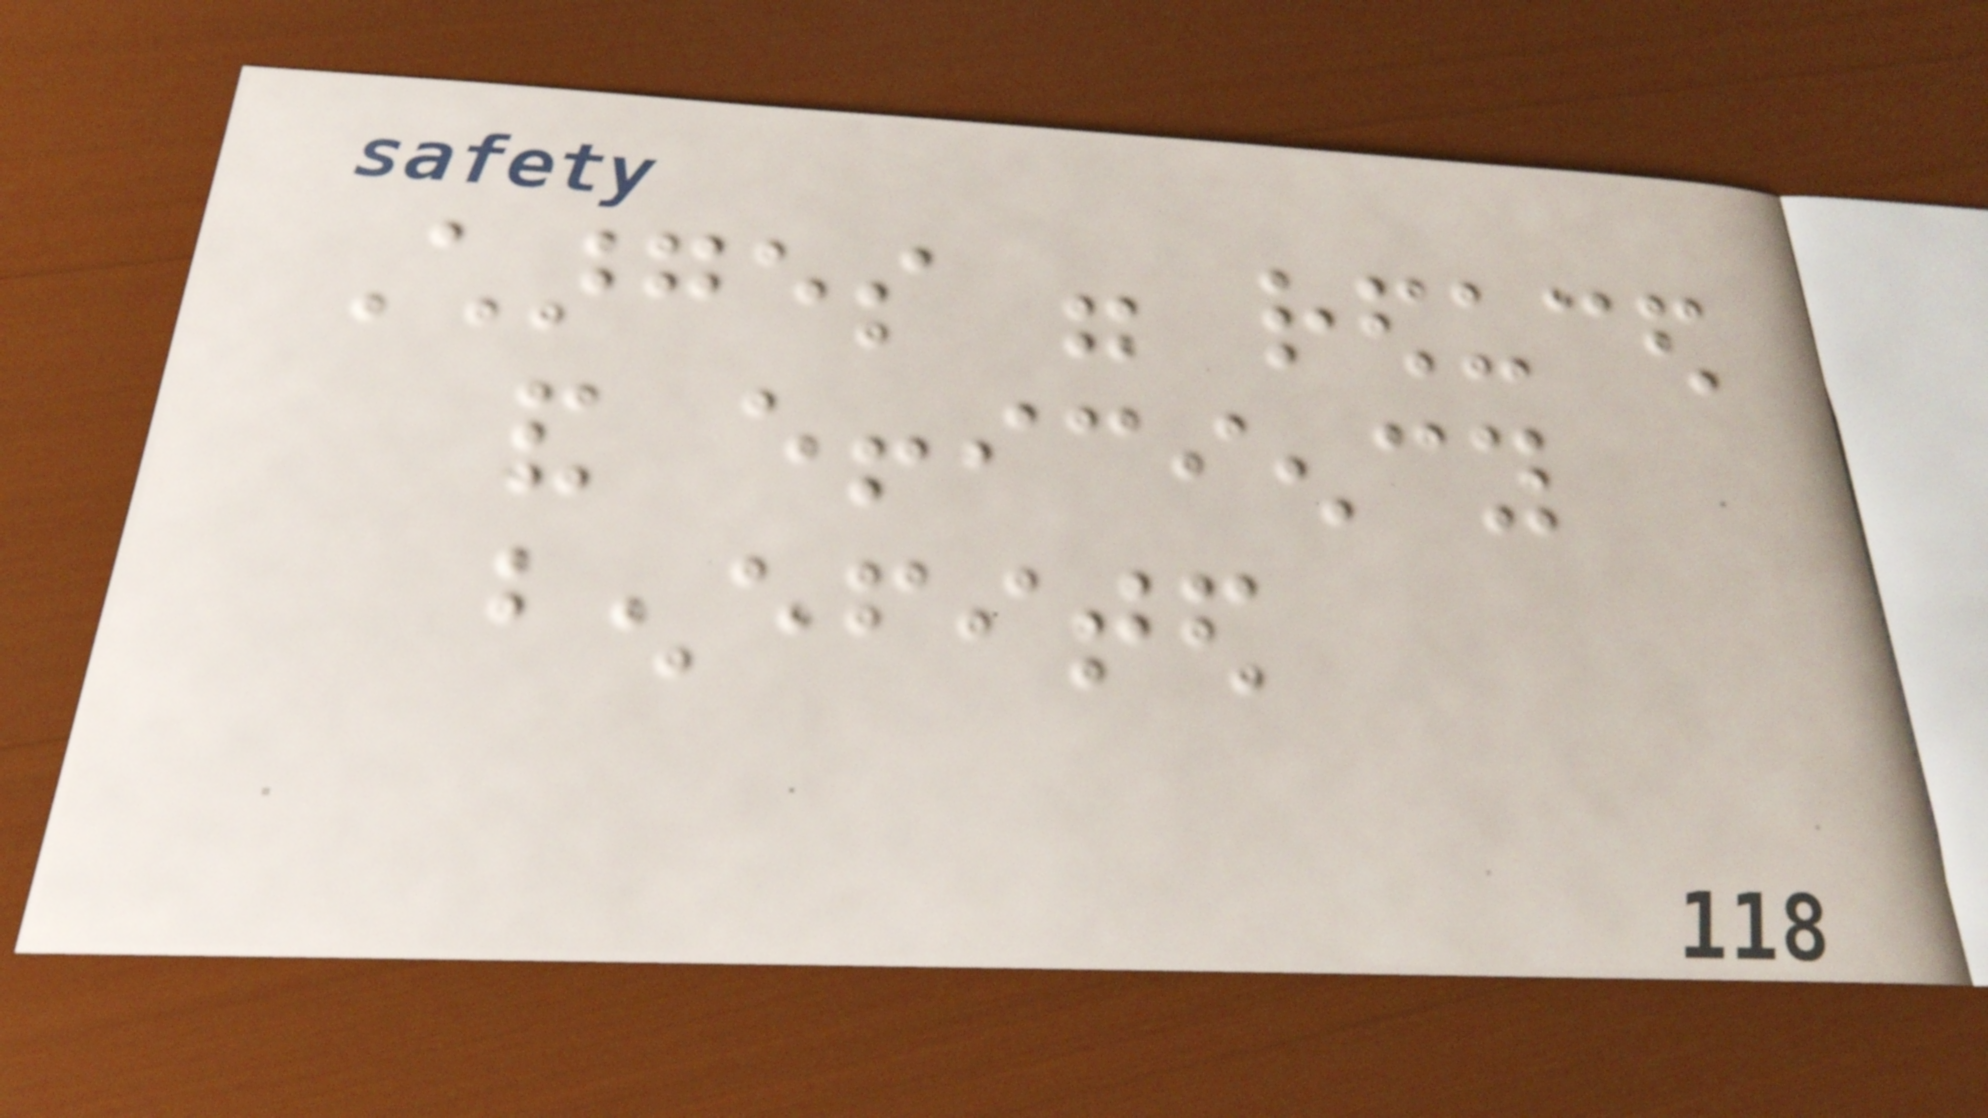Charges were reduced
and efficiency
benefited
